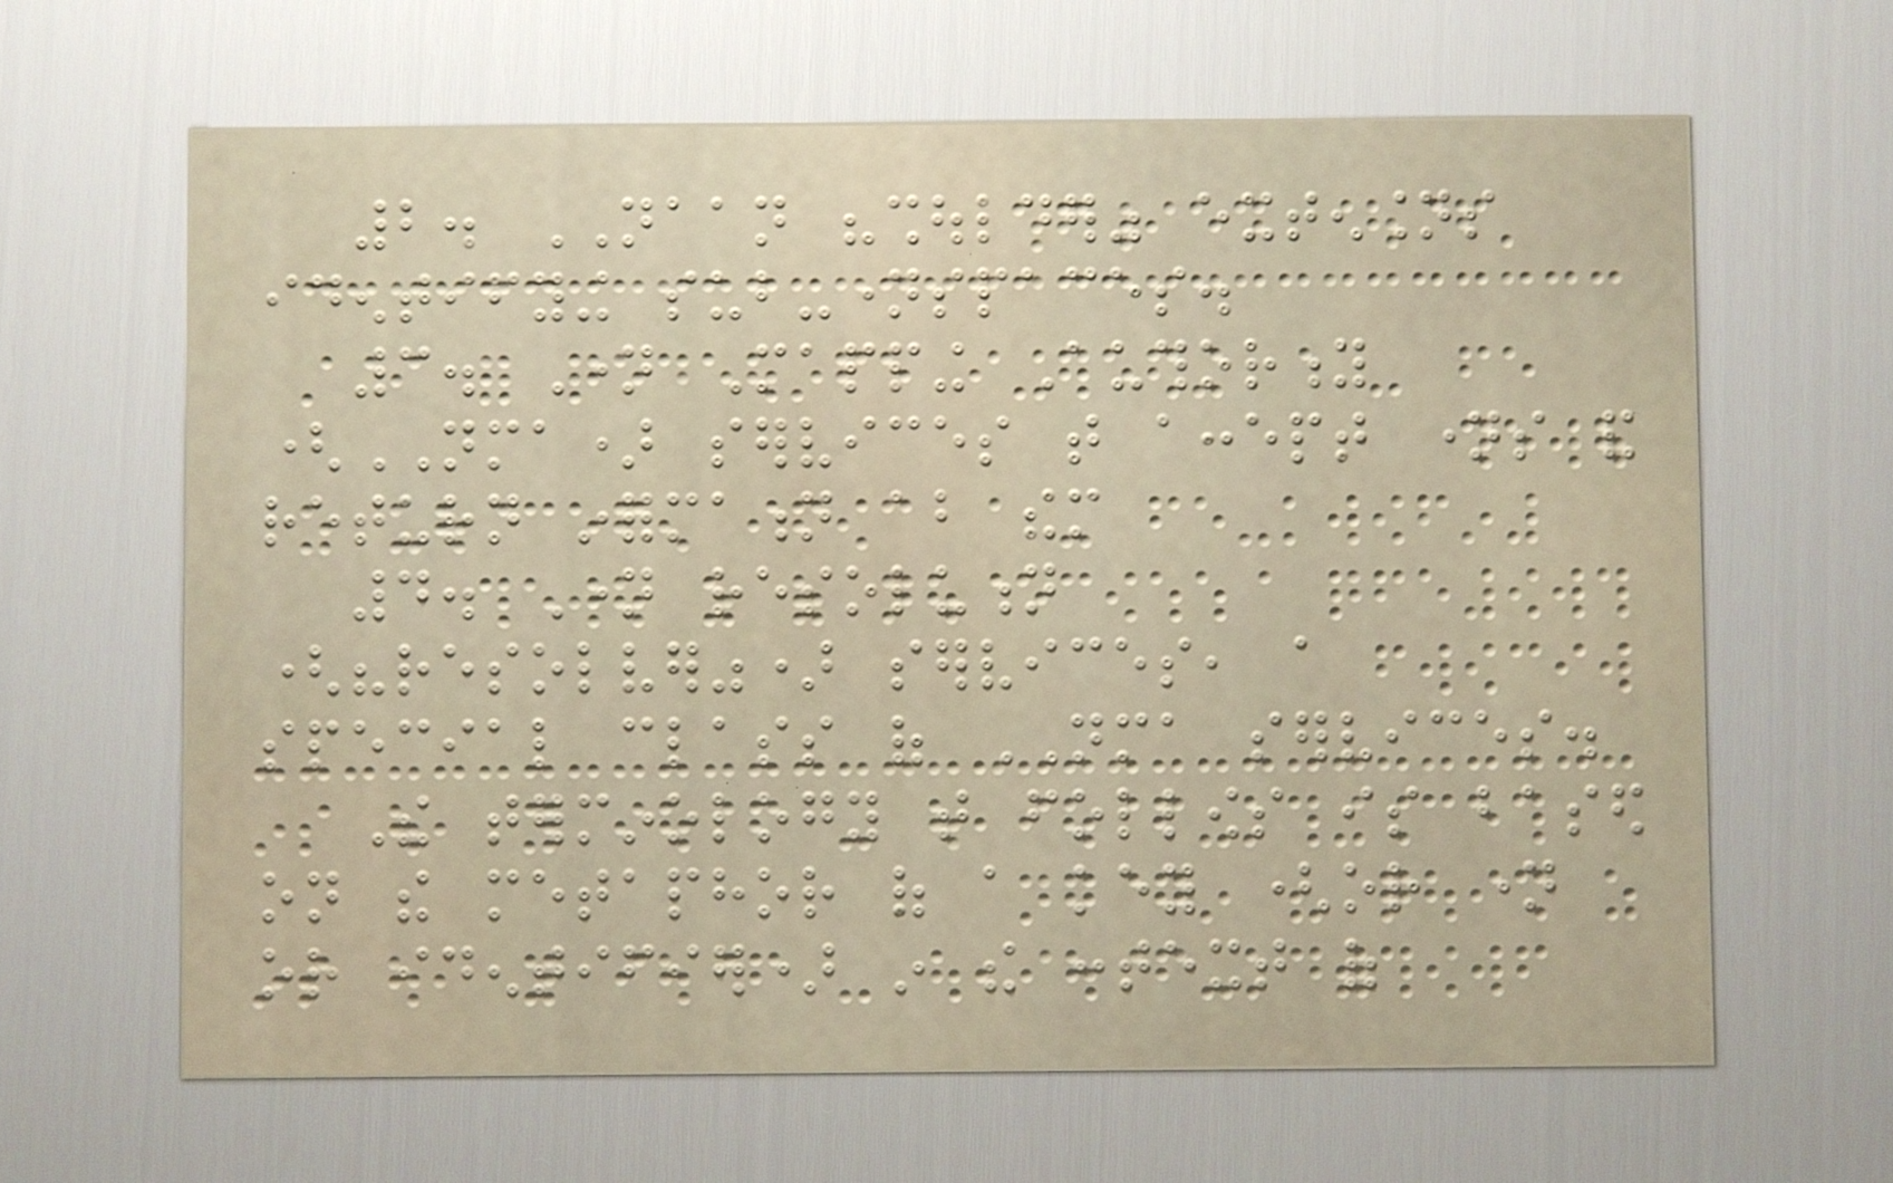2. NAAN "shoulder" extensions
identifying sub-namespaces.
3. Name Mapping Authority
(NMA) services that accept names and
return information about them
4. Name resolution
("resolver") services, a
special class of NMA services.
The terminology that follows is based
on the metaphor of a key (or name
or identifier) in the context of
